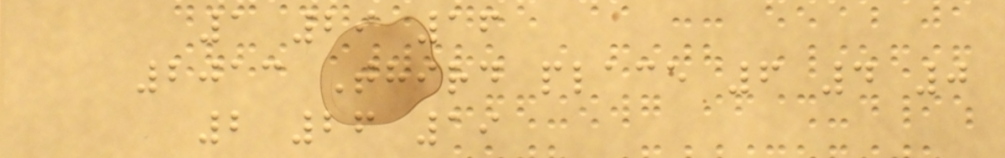1 29 16
2013 Third place 6 4 0
2 26 19
